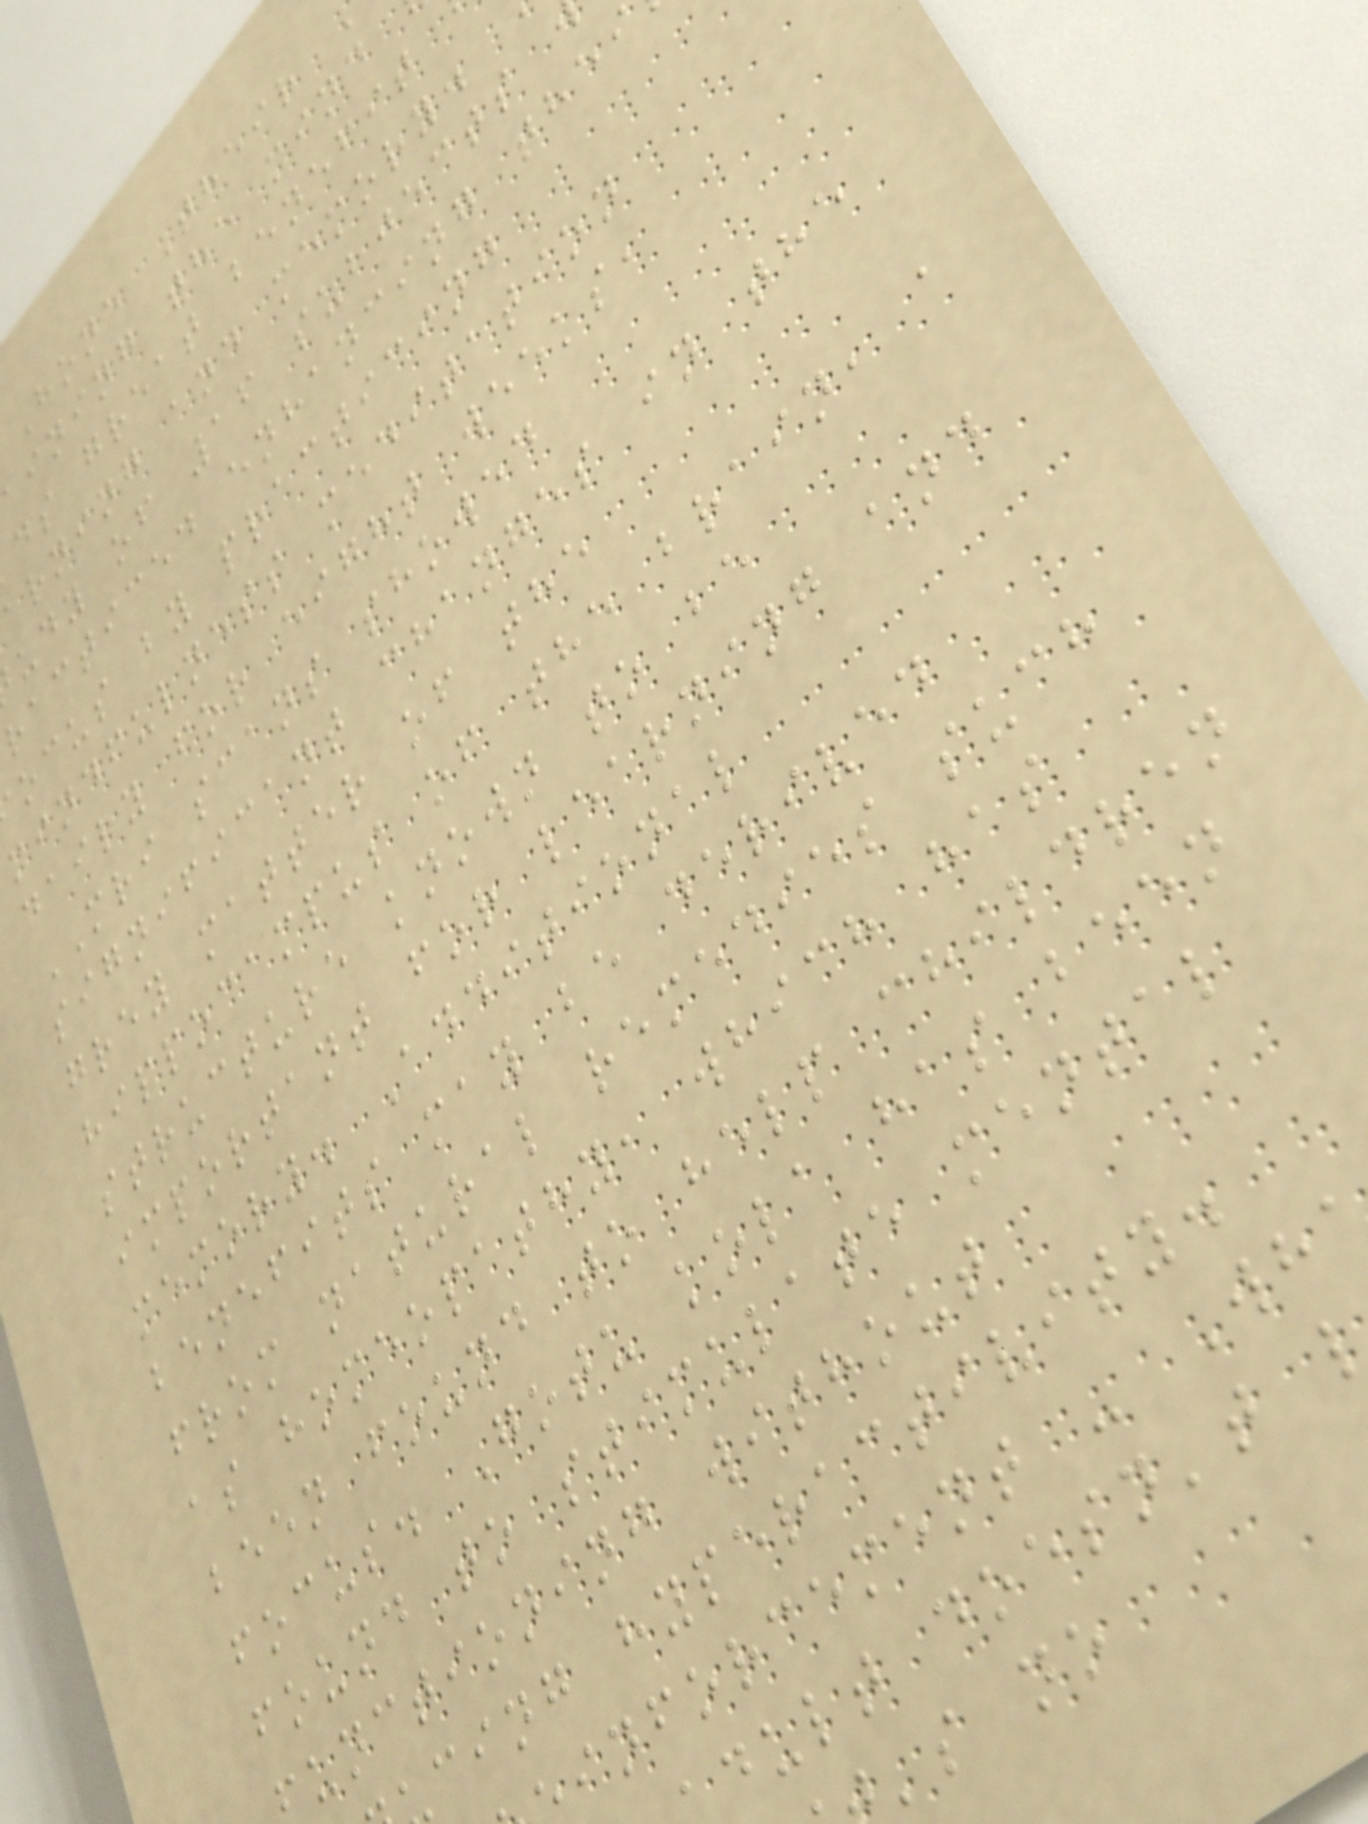Hone Their
ining the mind
ds great benefit
arning and memory.
udy of 16 subjects
racticed enhancing thei
ocus by practicing
mindfulness meditation
daily for eight weeks,
MRI scans showed
significant changes in the
grey matter of the
hippocampus of the brain, a
structure known to be
important for learning and
memory. Additional
benefits may be derived
from natural remedies such
as homeopathy, which has
been found to help children
focus. Gotu kola has been
found to stimulate mental
unctioning without
cing hyperactivity.
inforcement - Wh
dult doesn't
's no
